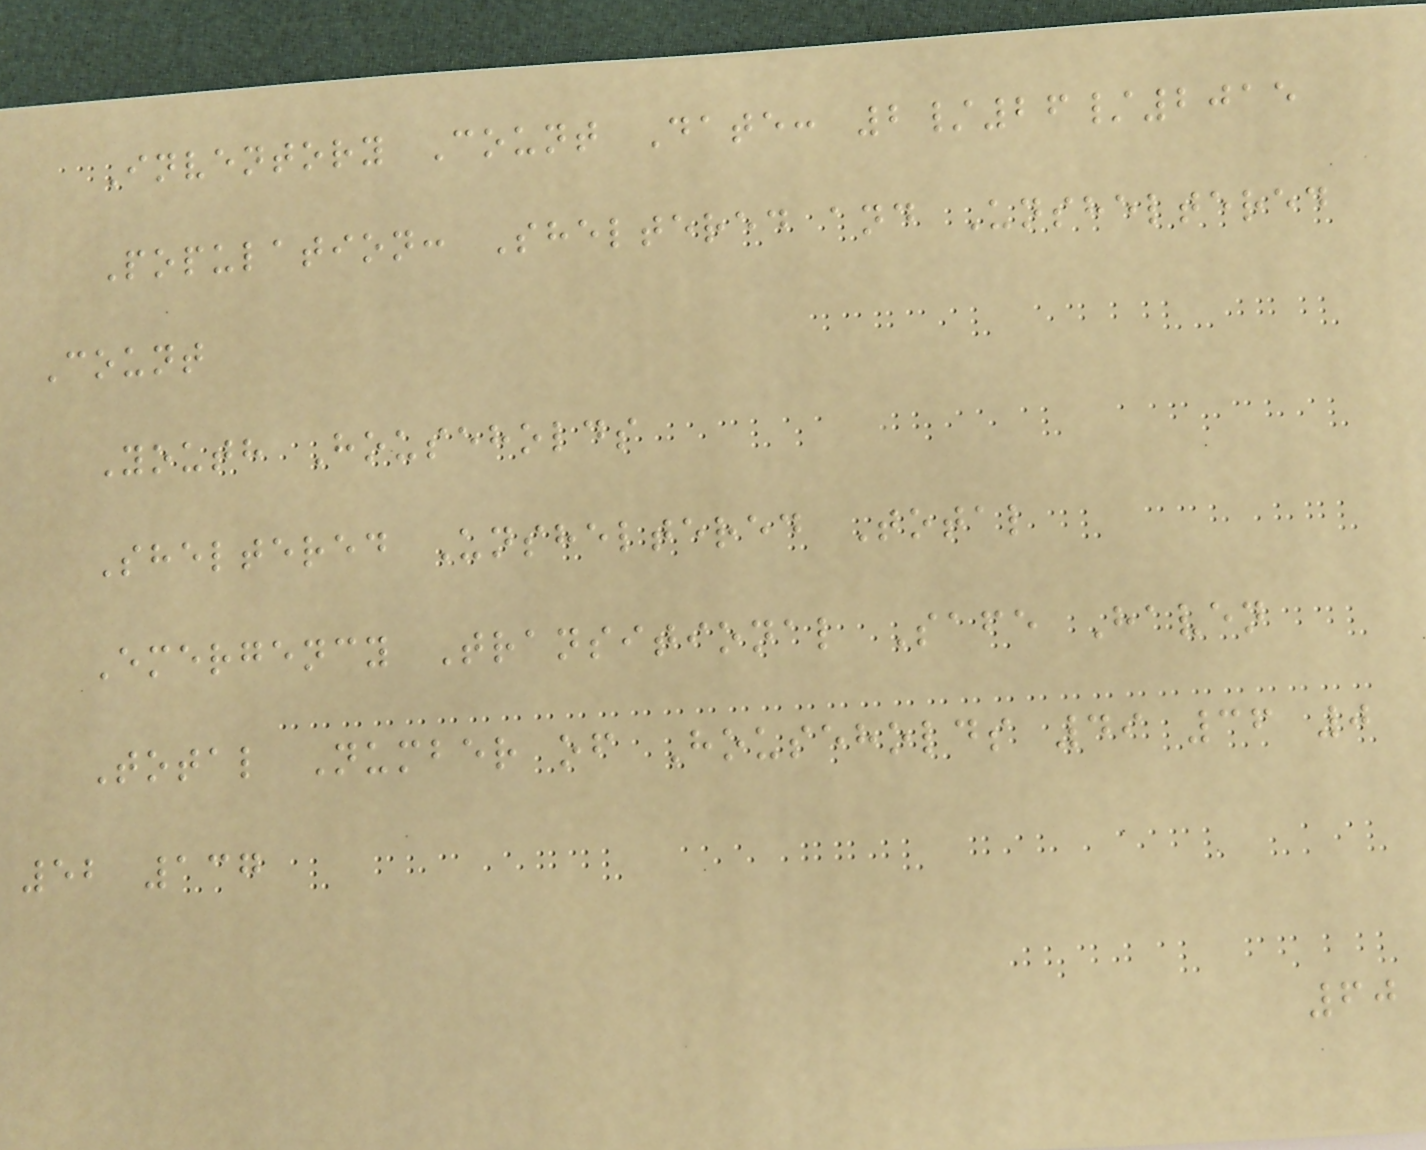Inventory Count Date: 2/26/2015
Population: Sheltered and Unsheltered
Count
Youth Households
Sheltered Unsheltered Total
Emergency Transitional Safe Haven
Total Number of Households 49 36 0
52 137
60
